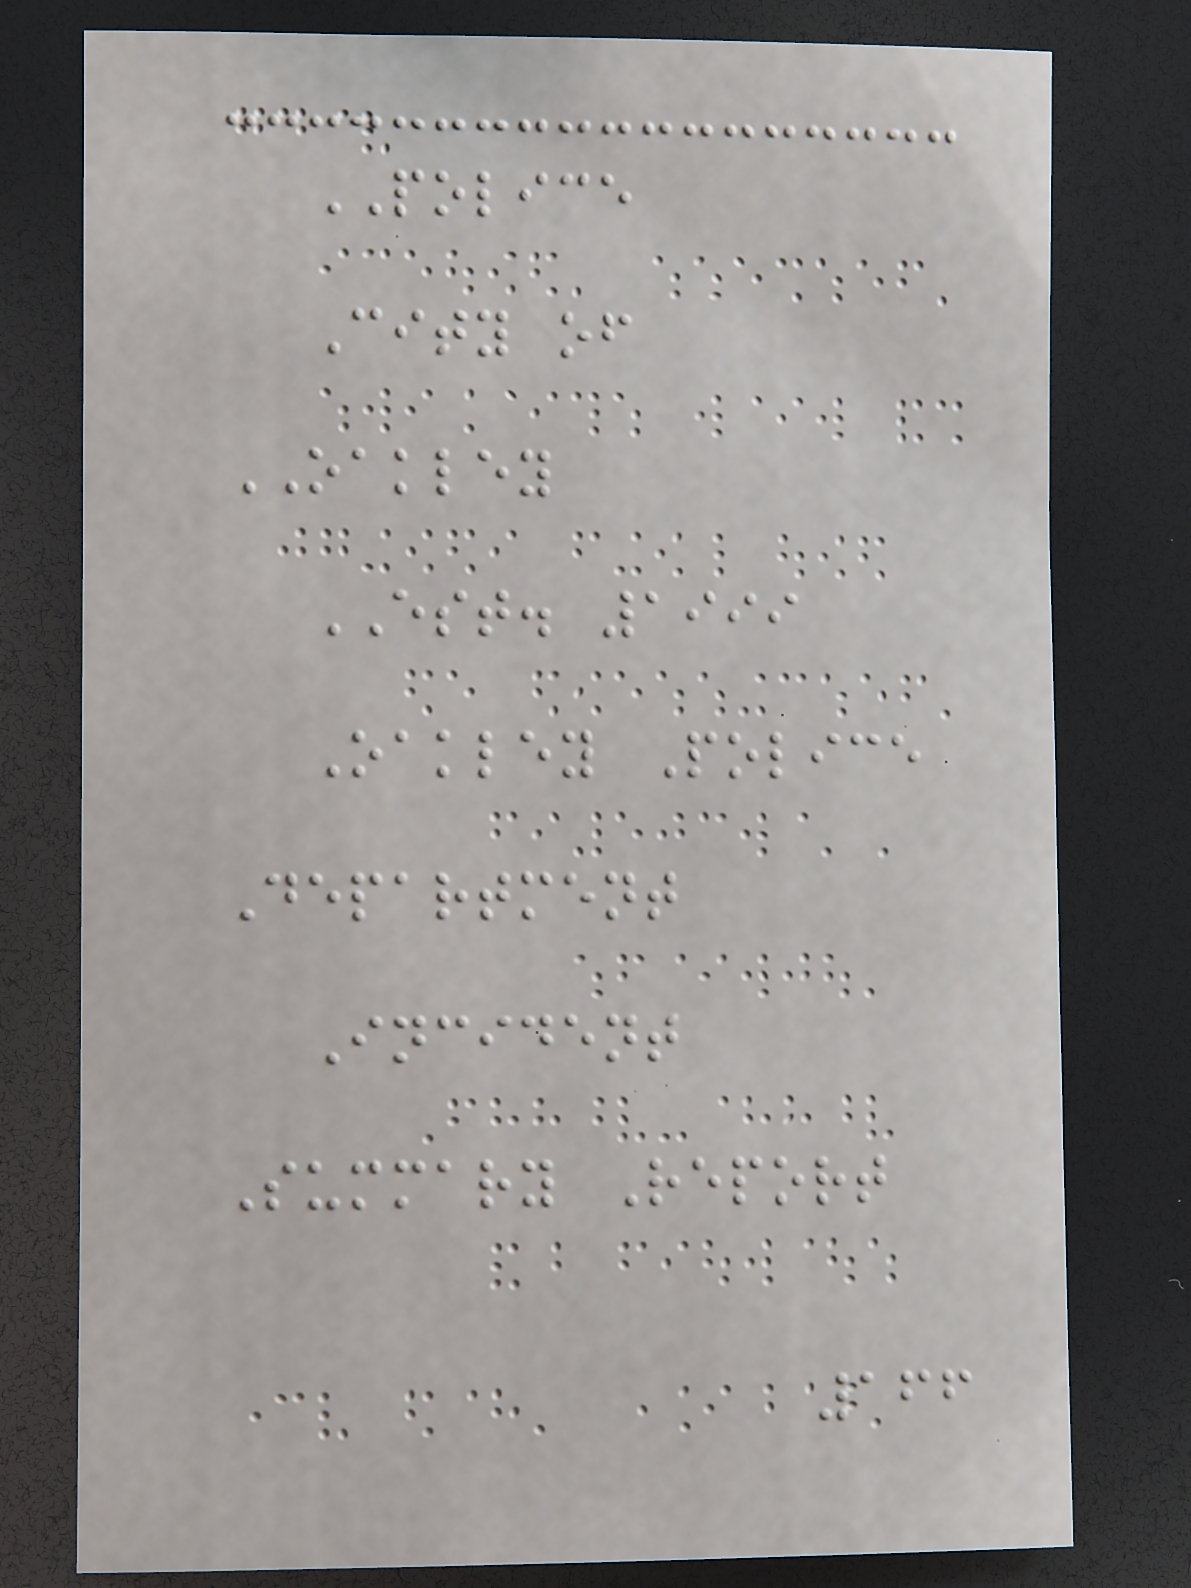POLICE
City of
OAKLEY
EST. 1999
Oakley Police
Department
Incident
Summary Report
166
